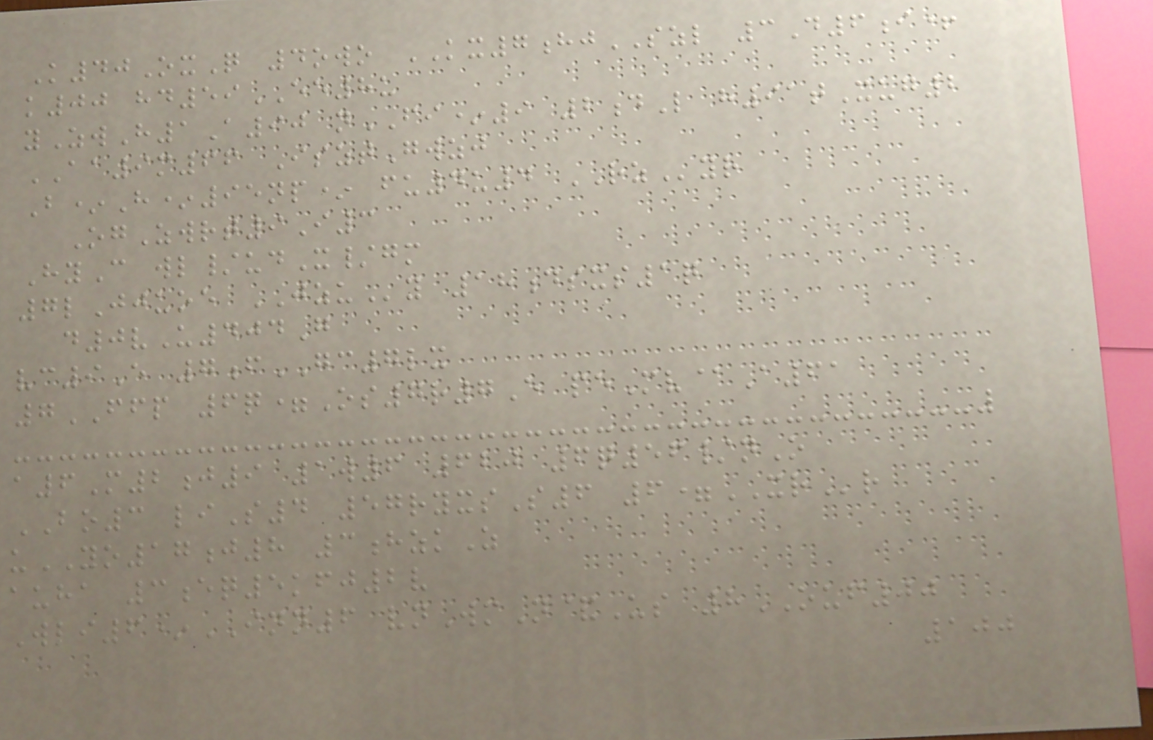K40OxQ 4owo KX7hjSZL 3D6i+
k00 hd59EE8u
yZwH1A90 nFI*9 2dL h91tXug2
AA9m66 IsztGwzj
B*H*95np* fu4u4 RZyr
OgZwrt9I3
HyC wl/udX/gm
7lJjuoe JZUy 18dsxs1q
d0vU404G
vc9E 7fGC7lx
7FFP 6q=Os7r7E peMv@A61
a6M2j9 1w6 620 6q56/nO
BO3 liS4 57ryxsS6 6=XRr
uYO17j8 3hzkZ
auha 3eq5kfj2v
Wli6*INN6 vnWmN&Us 8OUF00
100
